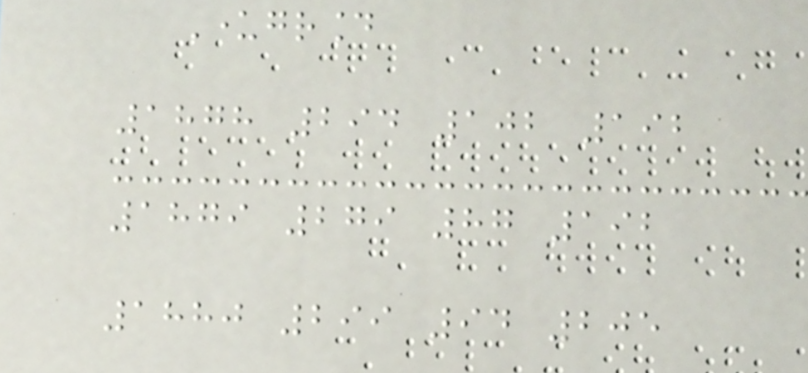Underground
1878 294 102 192
1879 279 87 192
1880 299 94 205
